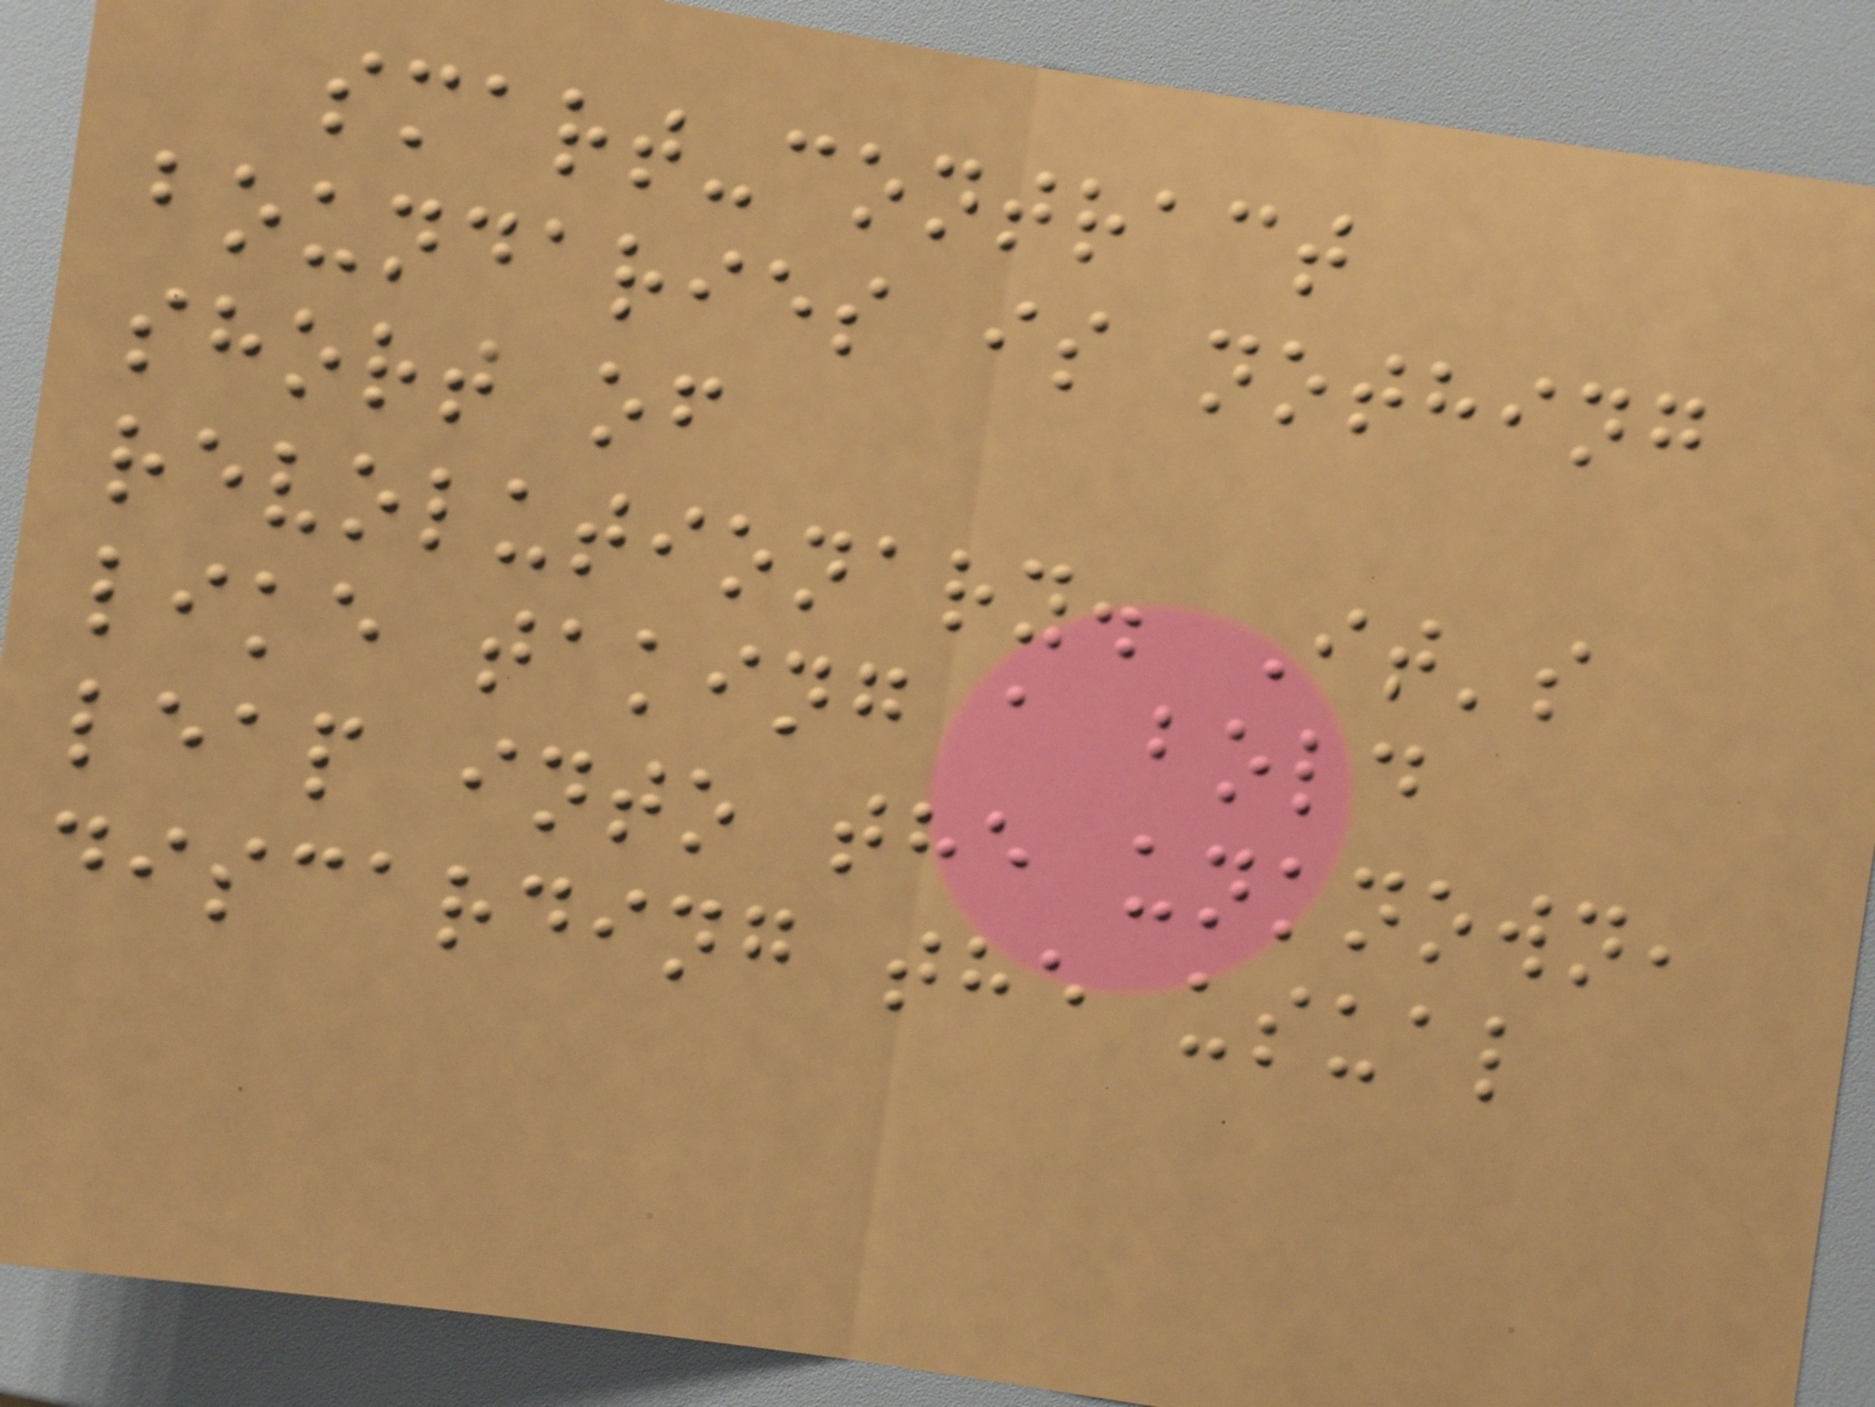smart-contract
boundaries is nothing
short of
revolutionary. It's
like taking a bold
leap into the unknown,
discarding the usual
